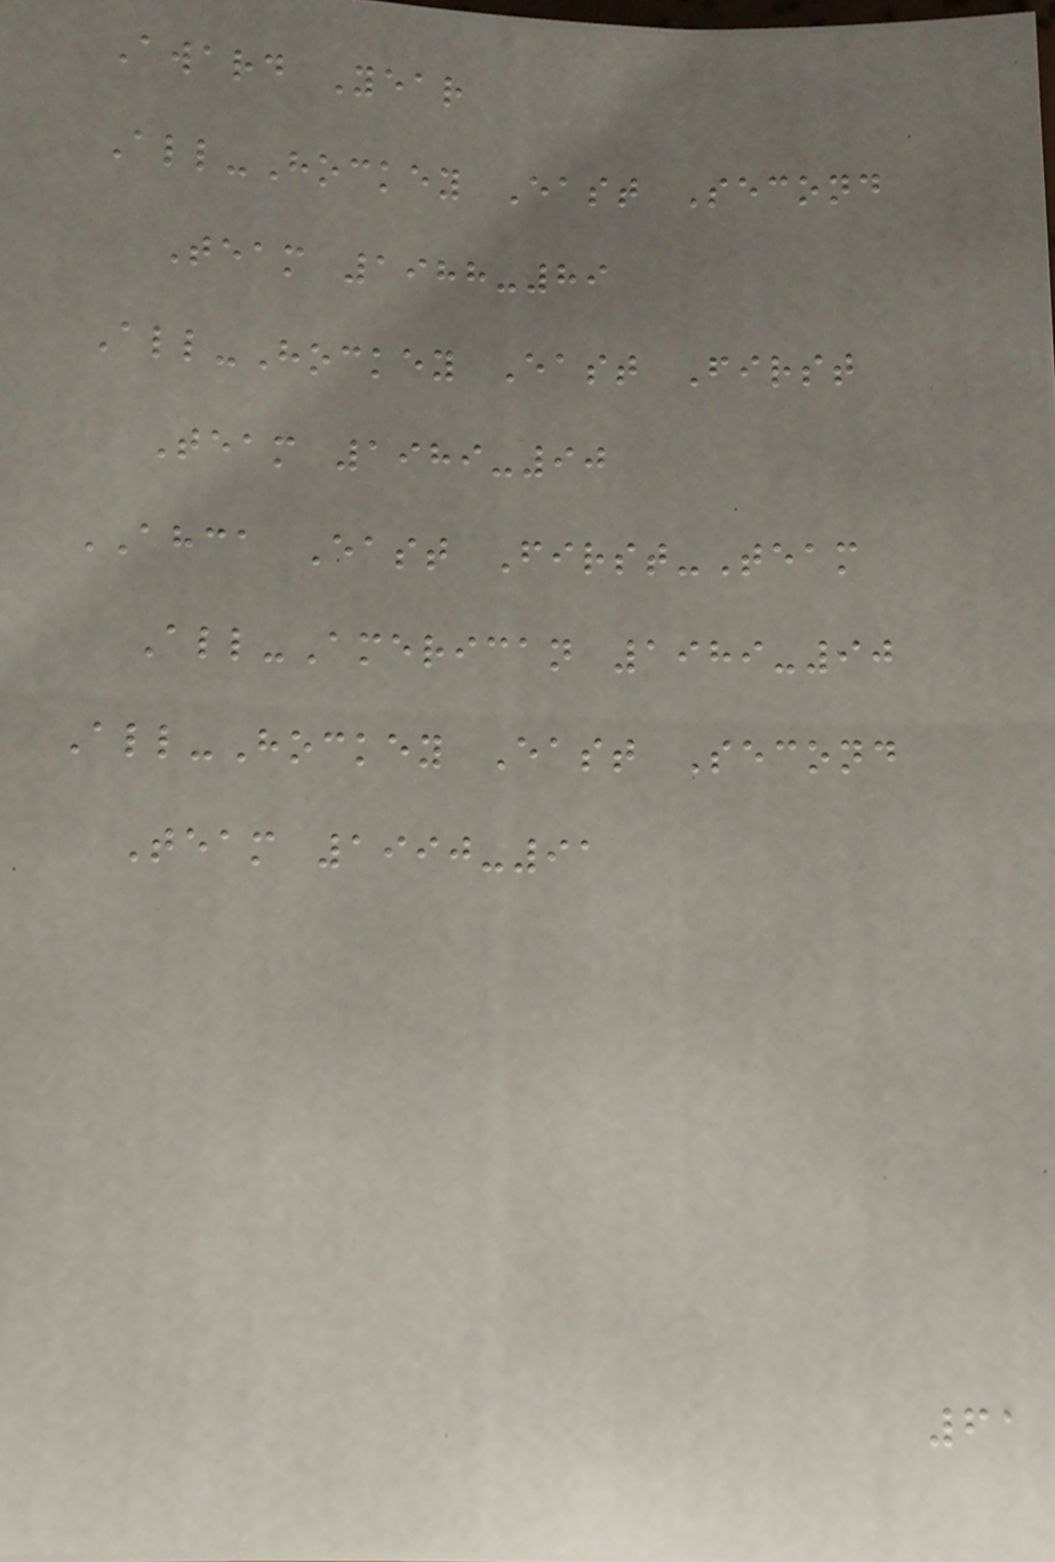Award Year
All-Hockey East Second
Team 1988-89
All-Hockey East First
Team 1989-90
AHCA East First-Team
All-American 1989-90
All-Hockey East Second
Team 1990-91
61
